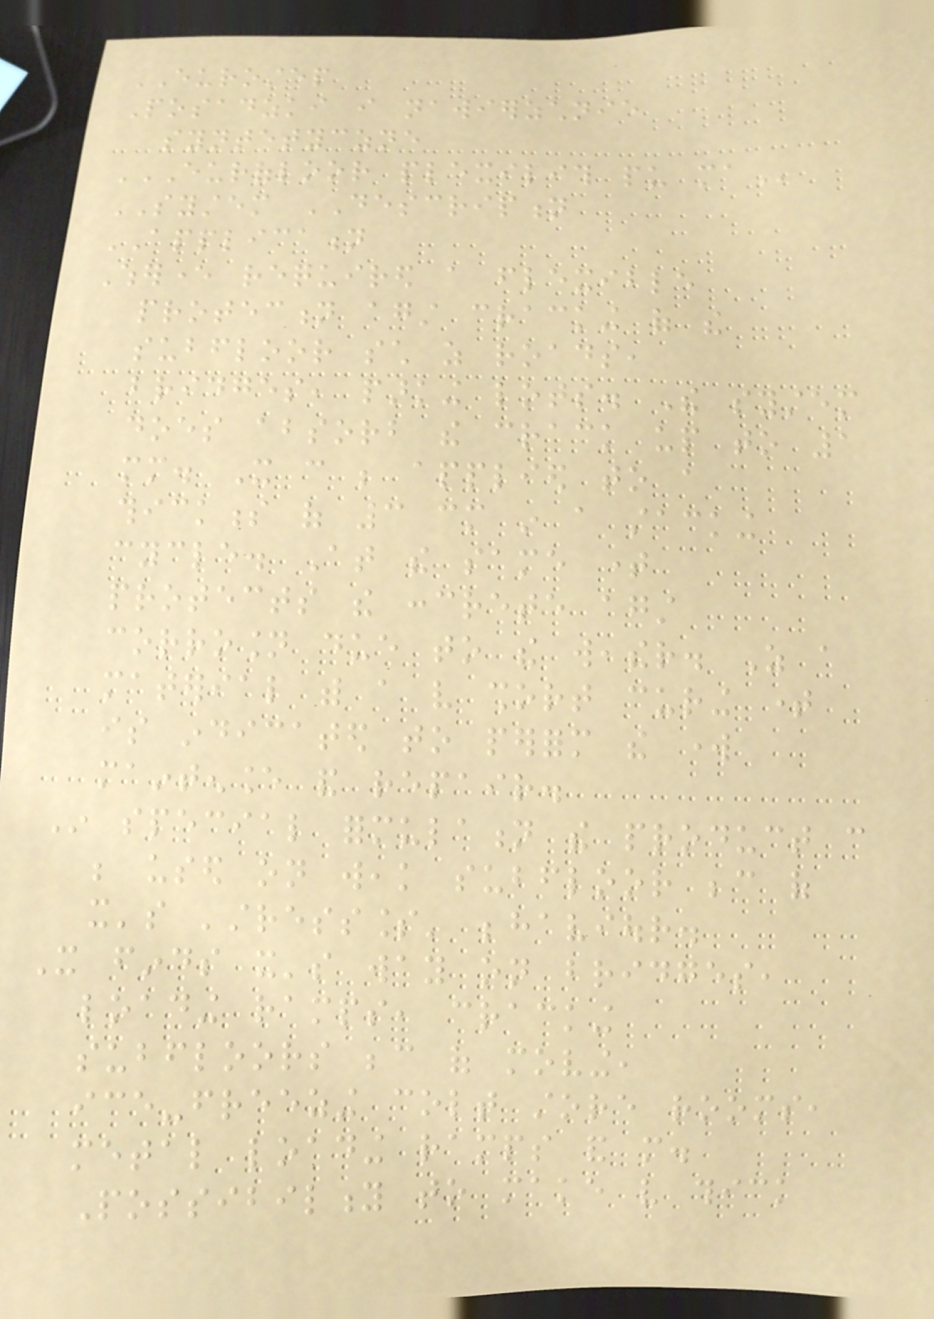EUROSTEP
Posadzki i nawierzchnie
syntetyczne
EUROFLOOR PLEXILITH PU MA
SYSTEM DESCRIPTION
APPLICATION
Wherever required a flexible
protection against cracking of the
subfloor such as roads,
bridges, parking lots. The system
does absorb the crack up to 1
mm. It can be applied to a
thickness of 3 cm in a stacking
cycle. At the same time
protects the concrete against
corrosion due to the weather. As a
material with a very short curing time
is indicated to perform the work
maintenance and repair.
In special formulation the product can
be used on weak subfloor because of
it's 'stressless' behaviour.
It finds it's way on bridges,
loading ramps, cracking
subfloors because of moving,
ice-freezing colt store rooms,
metal loading ramps and more.
Possibility to make very thick
